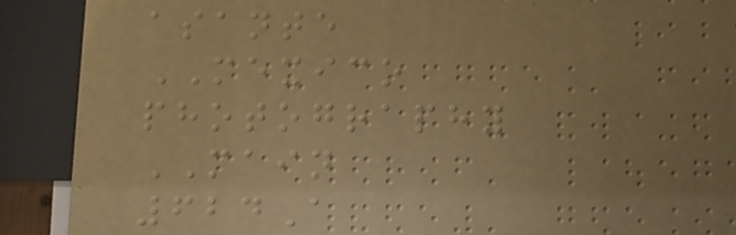asante
MEXICO
photography
MAIN
624A
